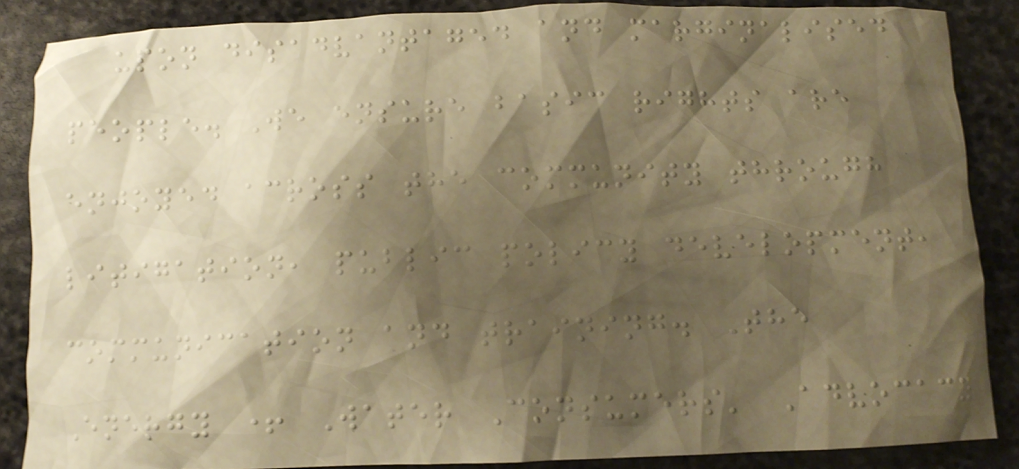upon disadvantaged and marginalised
people. We ensure basic rights are
enjoyed across the community through
litigation, public policy development,
communication and training. The
Energy + Water Consumers' Advocacy
